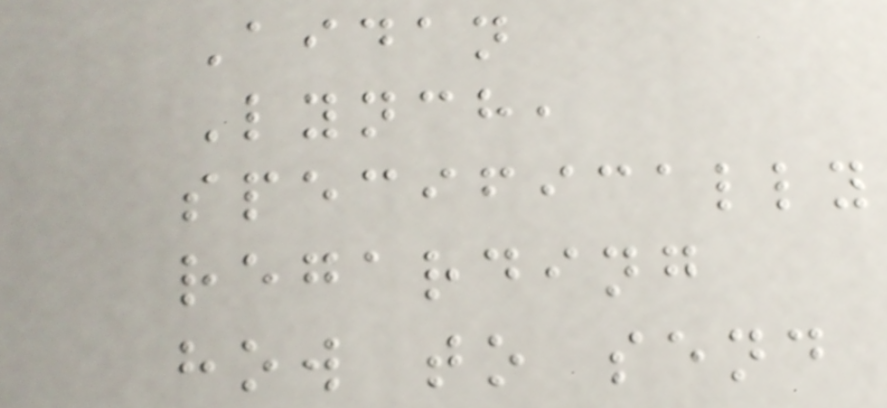Aidan
Lynch,
specifically
regarding
how to send
